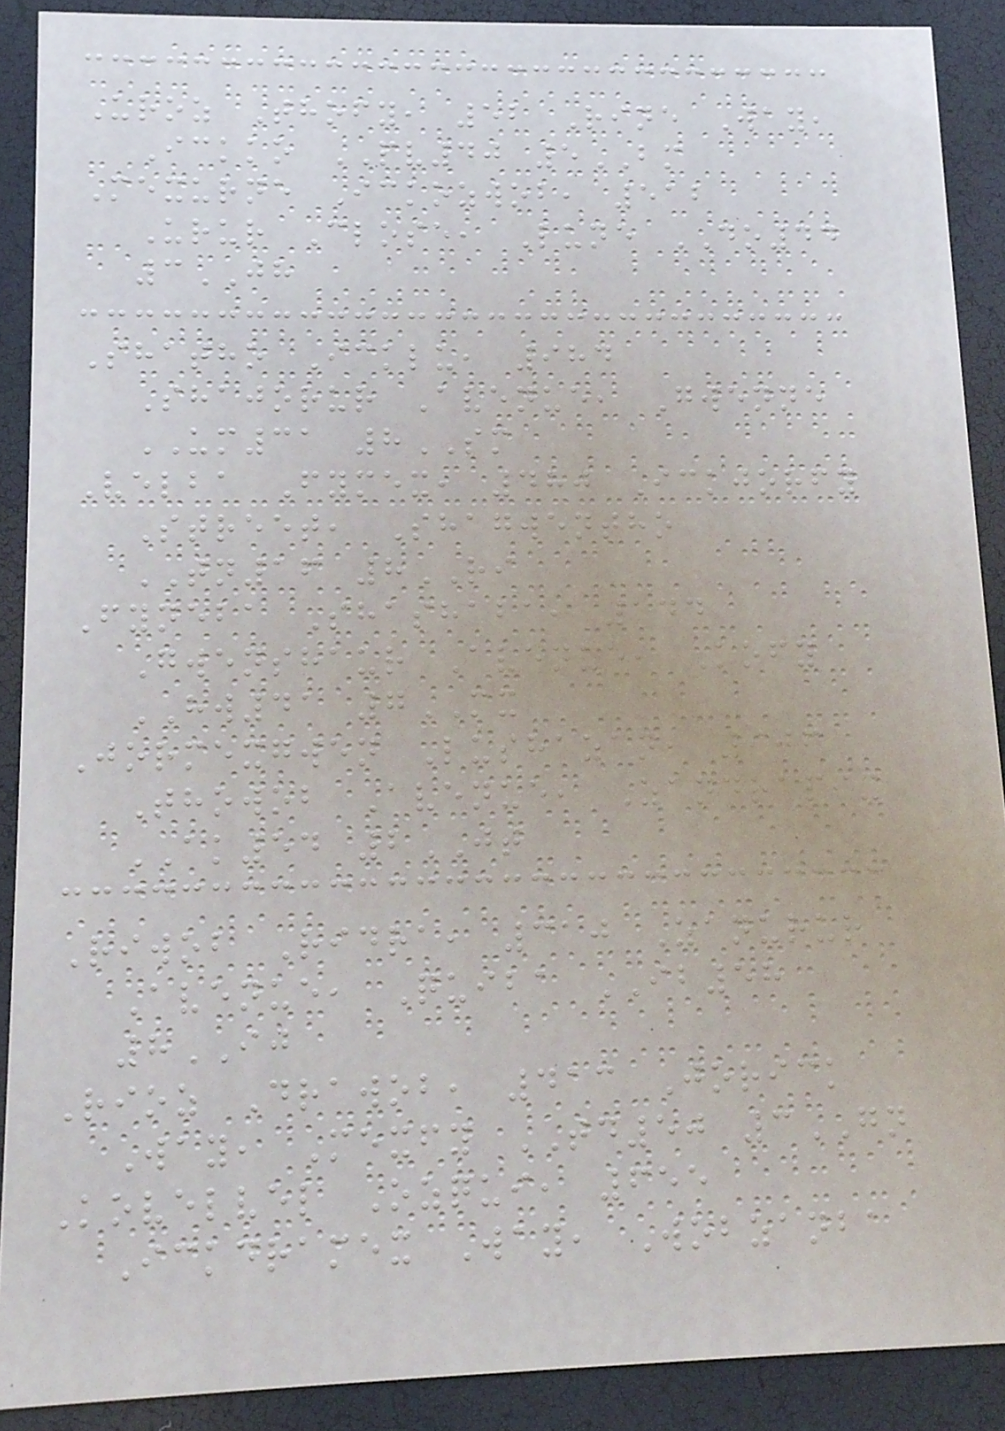Uroz Thofy, 52 Rine Way,
Ickko PV40 5BM
Mexurne Ickozwob, 512
Urur Close, Lune DO44
3JH
Shatho Icklu, 984
Shajorur Avenue, Gwenne
UM31 8SM
Velba Fymex, 480 Ickjorfy
Street, Shagwentho
TN16 8RI
Fyneba Shashaba, 144
Gwenshaur Avenue, Kofy
HW41 7MX
Jormexgwen Lushazan, 906
Thowob Avenue, Zandrapix
AK54 2JT
Riwob Ridra, 310 Zanurur
Avenue, Quiba IB58
8IJ
Rioz Drawob, 413 Jorick
Way, Mexfy TD50 3GN
Kovelvel Ozqui, 655
Ickdramex Way, Wobzanba
